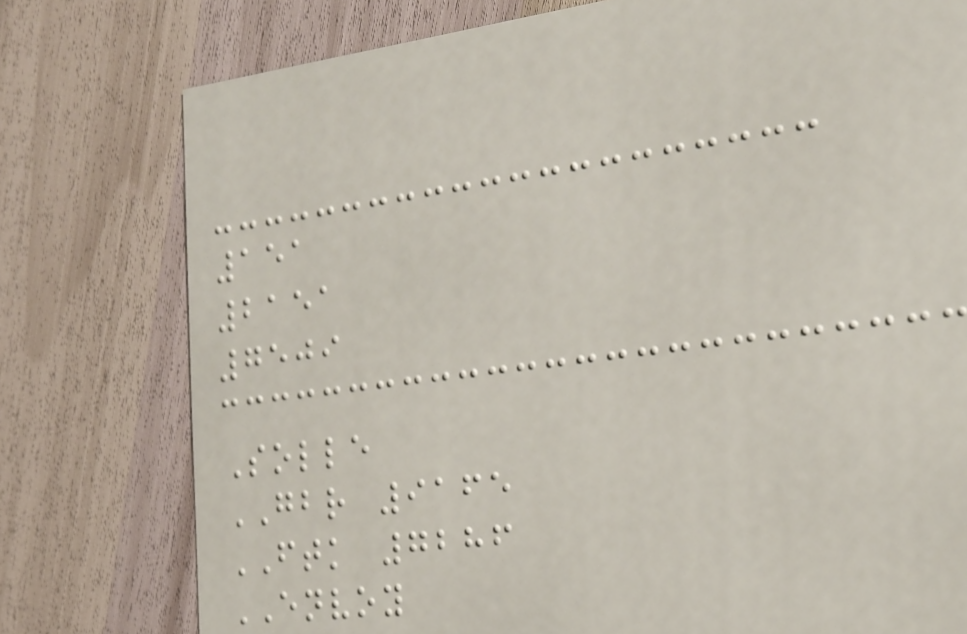151
2151
7509
Solle
GBR 9165
FTK 7286
ENVOY
